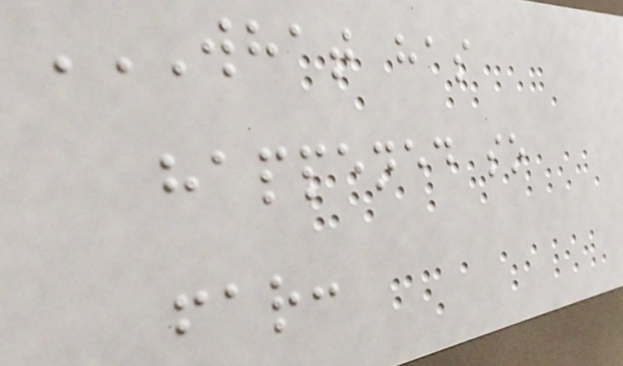WHAT HAS
HAPPENED SO
FAR:
